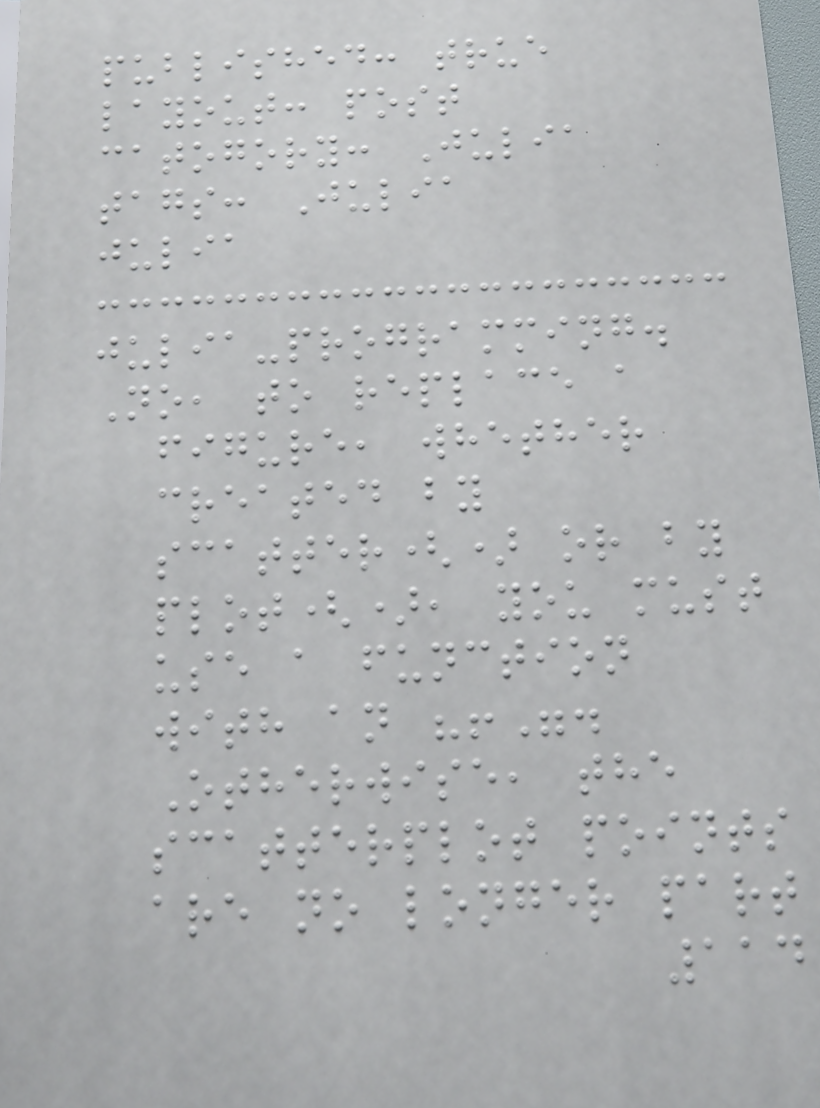published: true
layout: post
catogory: Julia
tags: Julia
julia
julia-programming.
No, to replace a
figure, whether
created by
scatter() or by
plot(), you must
use a function
with an "!".
Otherwise, the
scatterplot points
are no longer part
114
